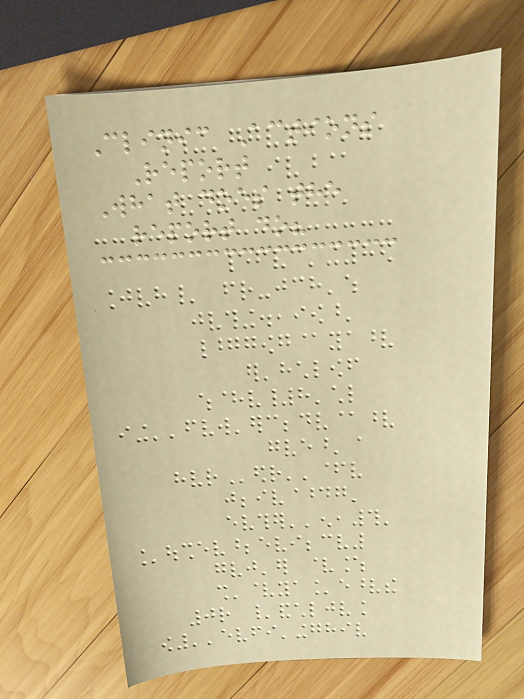Clinic Actions
Report
What does the
report do?
